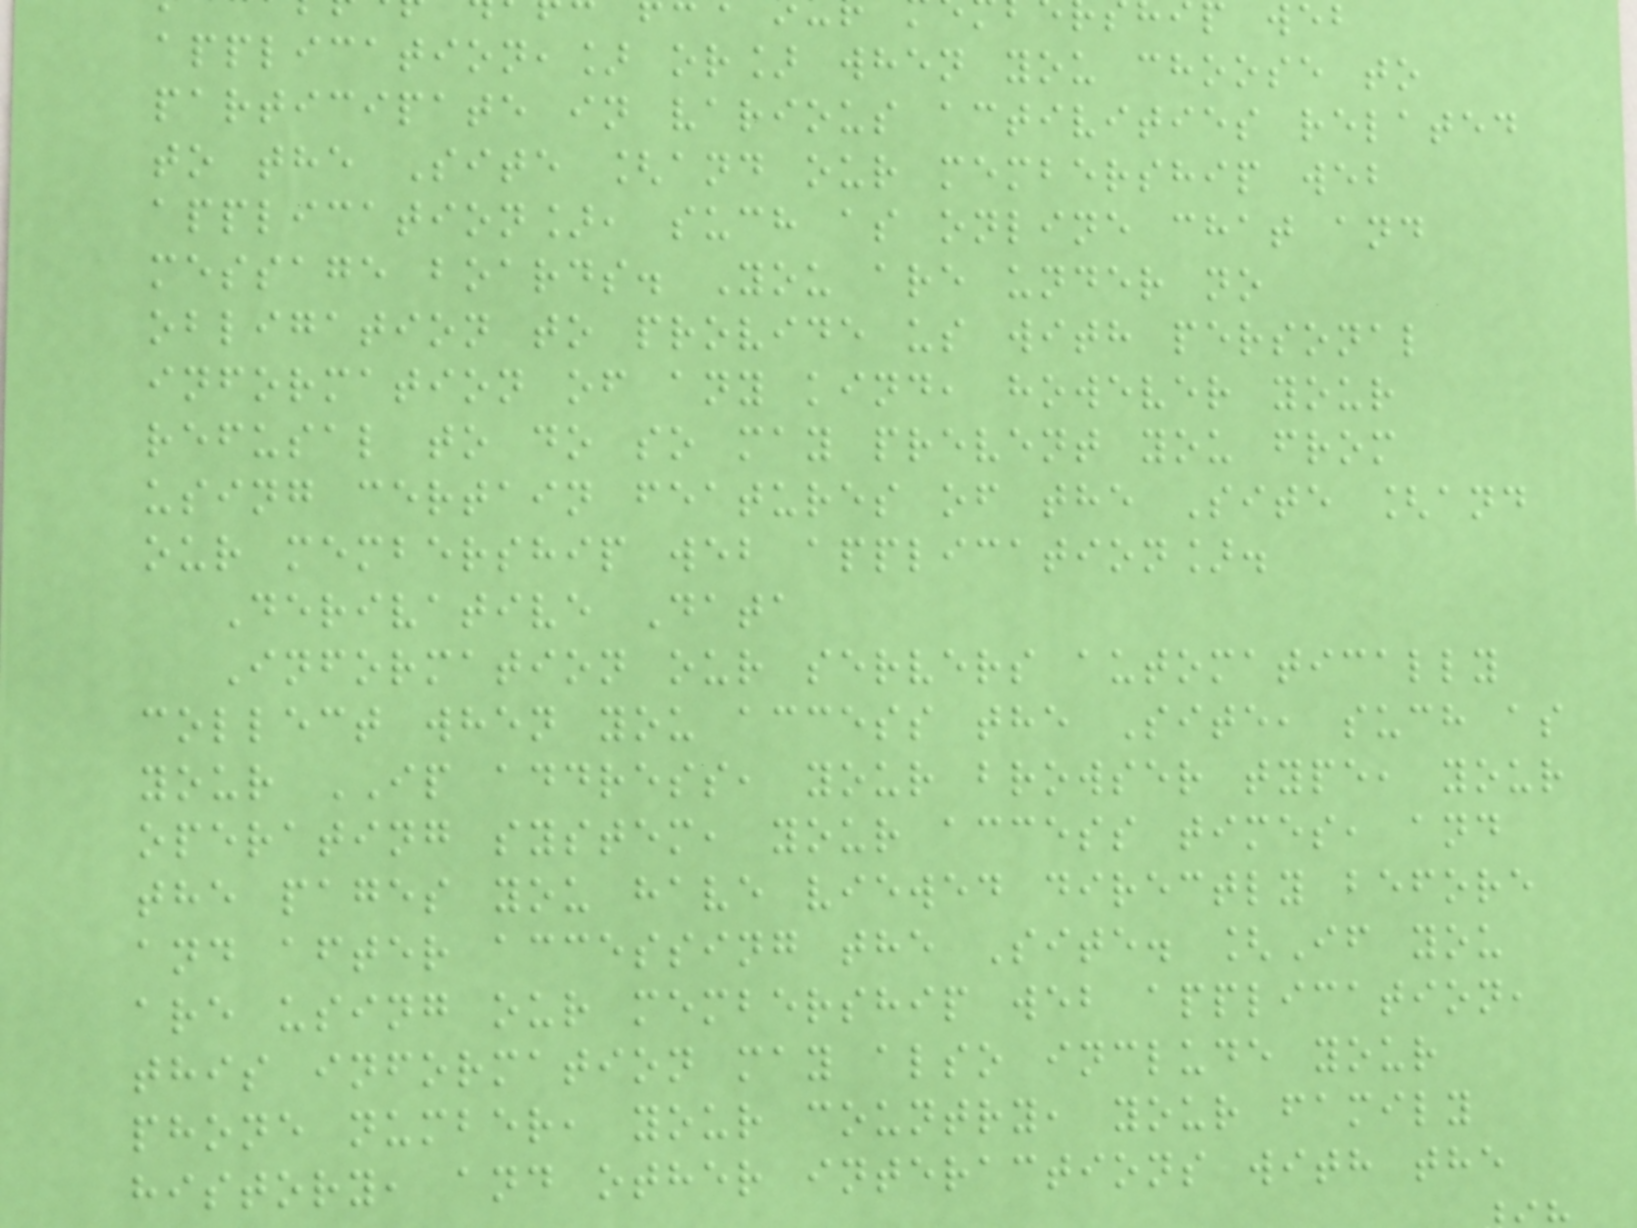application,] or] when you choose to
participate in various activities related
to the Site [and our membership web
application], such as online chat and
message boards. You are under no
obligation to provide us with personal
information of any kind, however your
refusal to do so may prevent you from
using certain features of the Site [and
our membership web application].
Derivative Data
Information our servers automatically
collect when you access the Site, such as
your IP address, your browser type, your
operating system, your access times, and
the pages you have viewed directly before
and after accessing the Site. [If you
are using our membership web application,
this information may also include your
phone number, your country, your family
history, and other interactions with the
